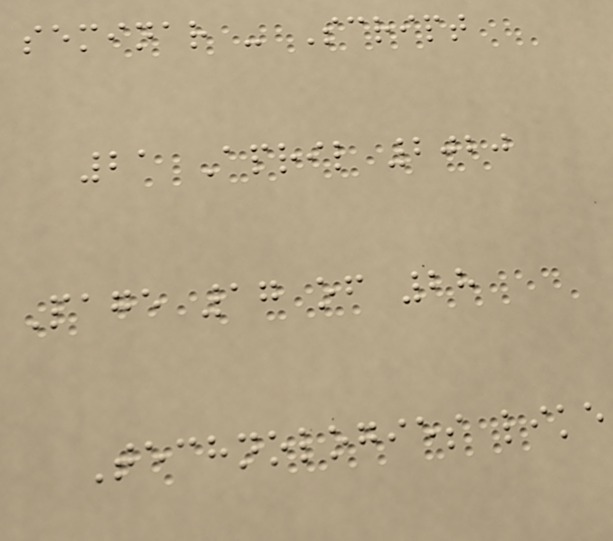seminar - Script
21 April 2020
Page 17 of 28
Technologies like
